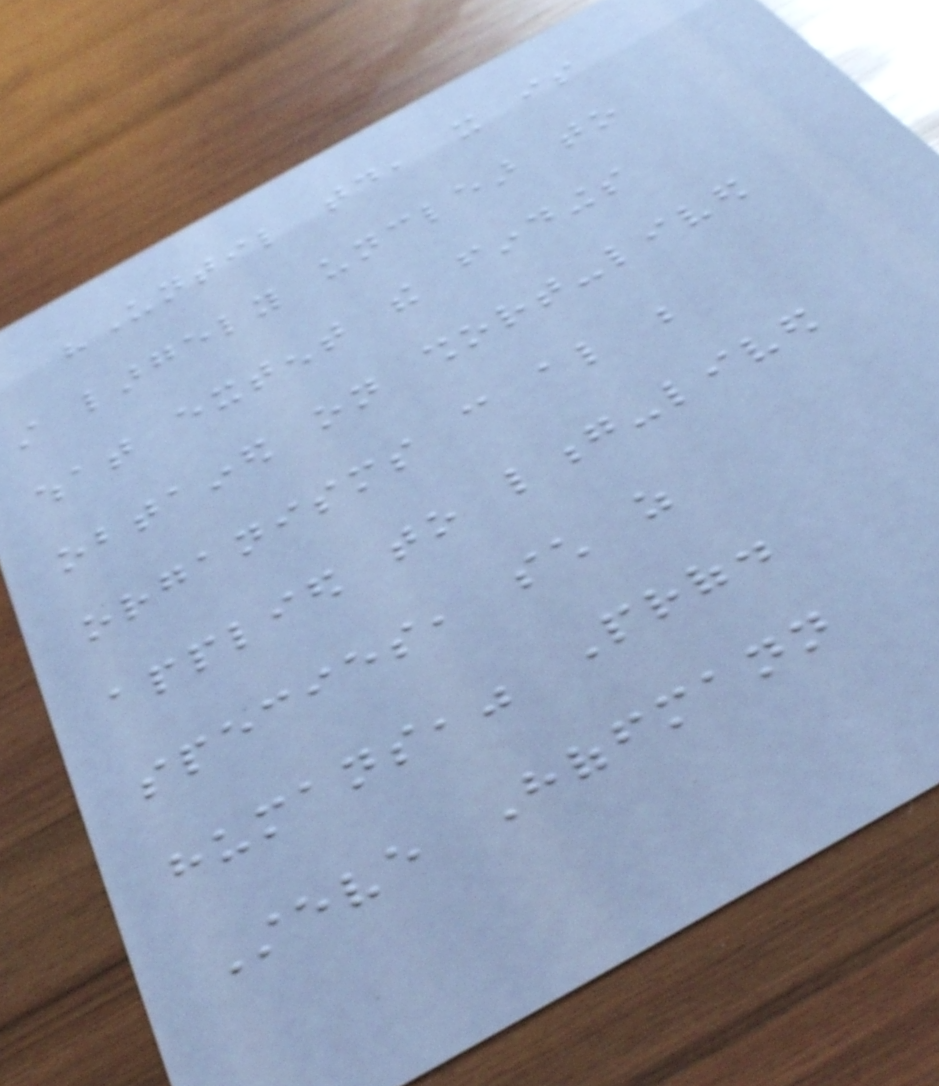"Until today, it is
still largely unclear to
what extent the findings
obtained on short-lived
organisms can also be
applied to long-lived
species, such as
humans," Prof.
Steve Hoffmann
